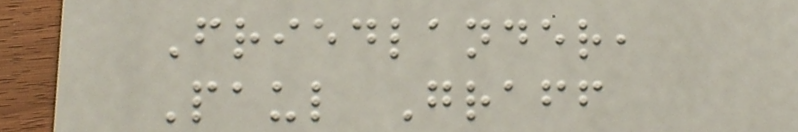Friedlander,
Paul Graff
